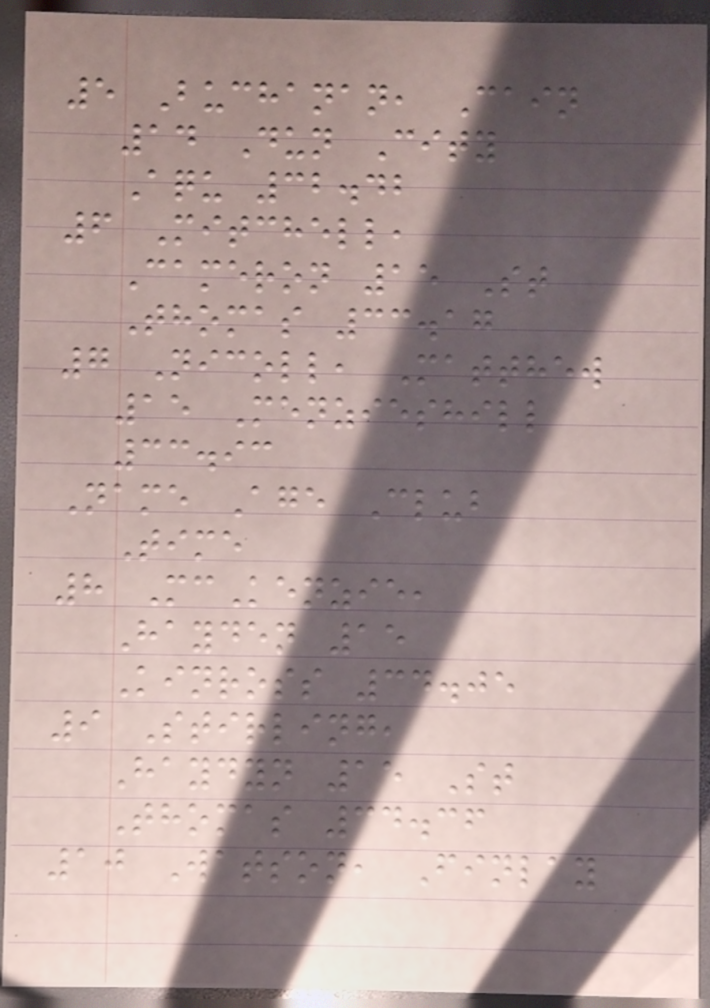5 Buchanan, Cain
14 Dun City
Aqu 32.42
6 Mitchell,
Cameron 15 St
Thomas 33.17
7 Nicoll, Matthew
15 Menzieshill
33.93
Name Age Club
Time
8 McKenzie,
Hayden 15
Kinross 34.05
9 Stirling,
Haydyn 15 St
Thomas 34.36
10 Watson, Finlay
